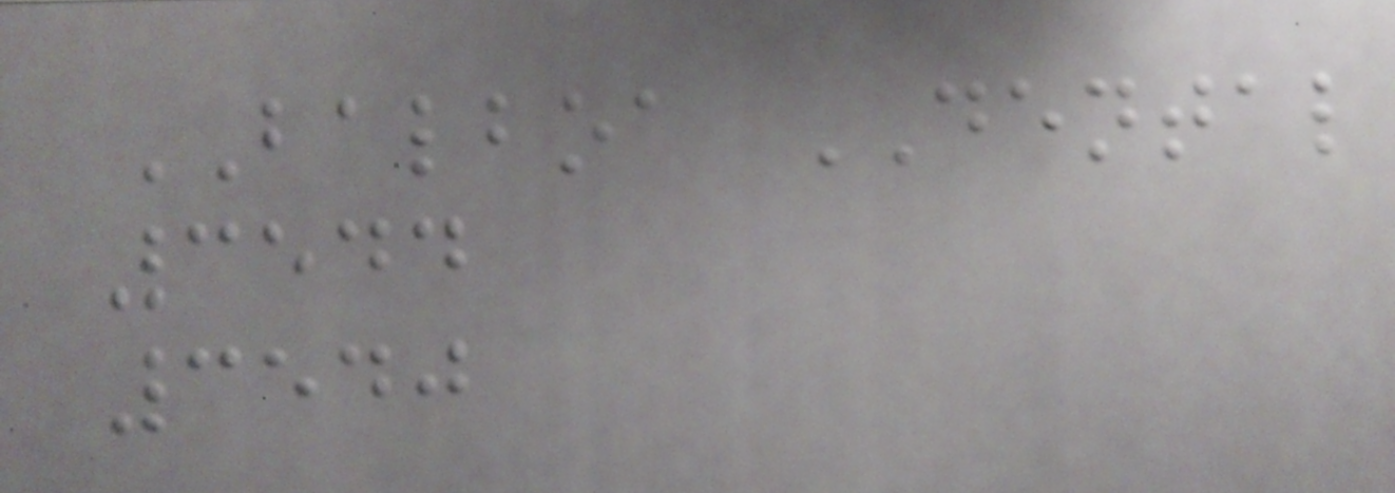BALBOA DENTAL
3544
3540
